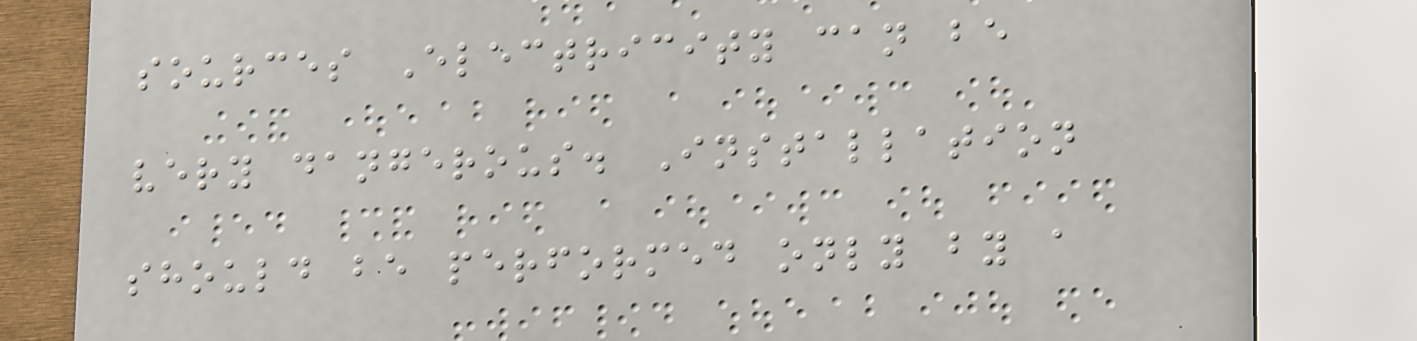sources Electricity can be
very dangerous. Installation
should be performed only by a
